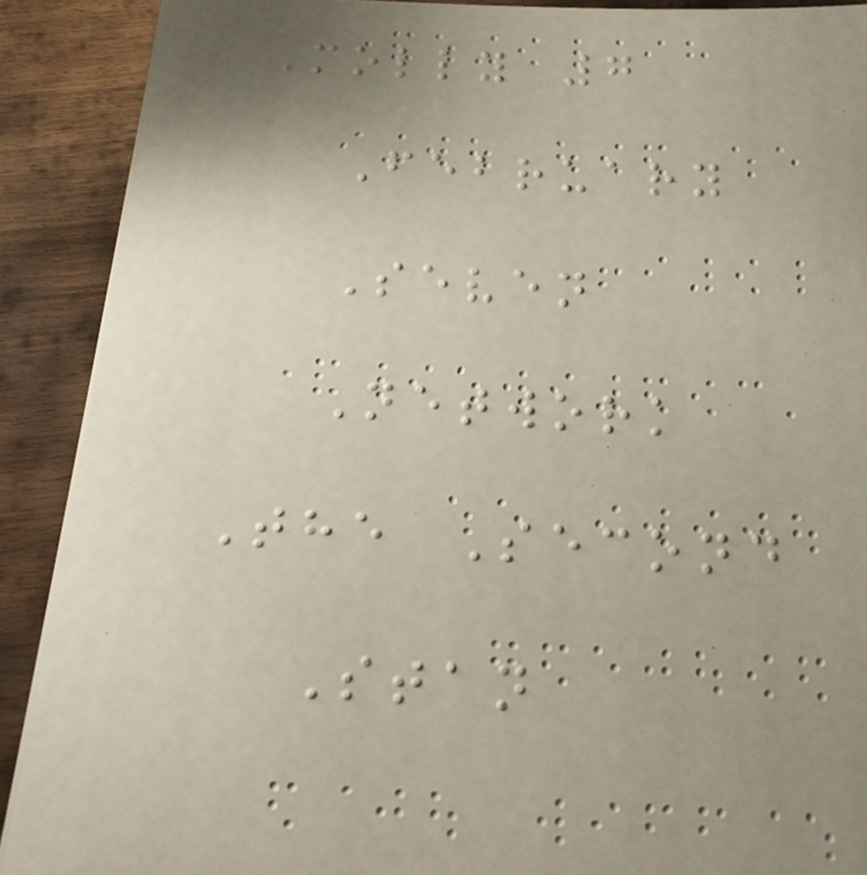Molly 7
February
Seven
Network
The Second
Stan
